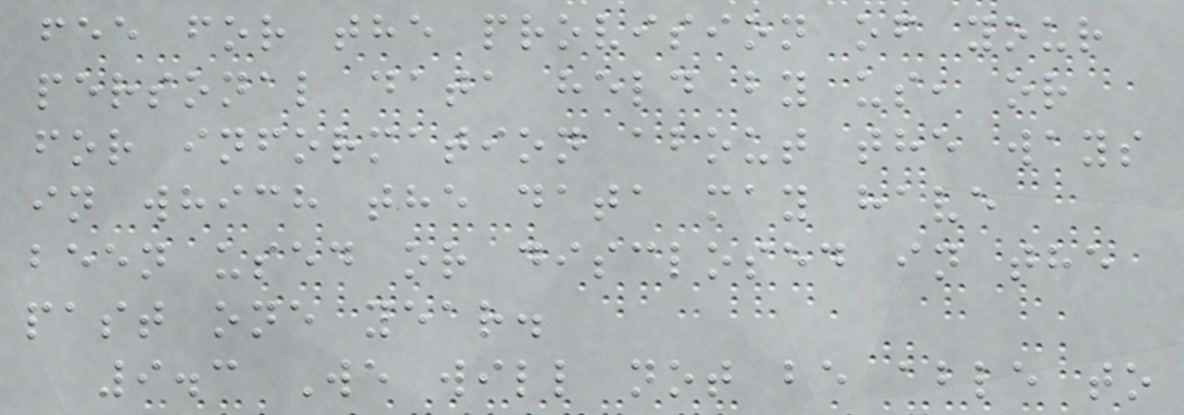fee for the provision of your
personal data held by us, or
for information about the ways
in which the data may have
been used or disclosed in the
past one year.
9.3 We will not be able to
